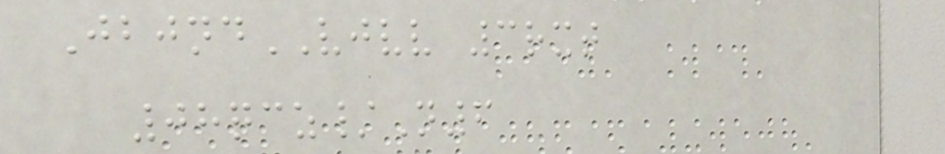JbjndVJVV 3rxt
08qcz/N6
